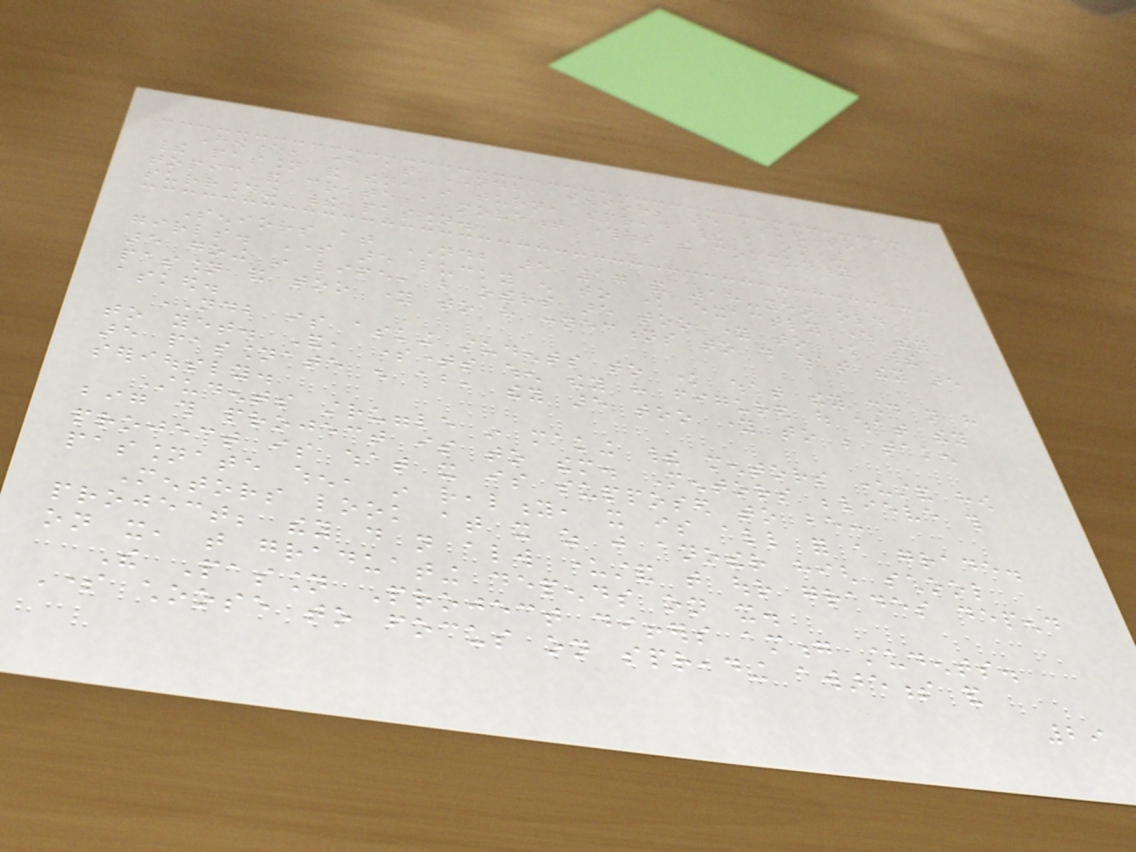However, here at NDB, seniors are asked to know
their passion and then, in turn, spread their knowledge on the
topic and create a movement throughout the community
surrounding their passion.
Seniors at NDB are 17 and 18-year old
girls. Some are lucky enough to know exactly where they
are going in life, but others are too young to know their
passion and too young to have connections to do what they are
asked.
NDB is asking students to know what they should not have
to yet. And, sometimes when they have figured out what they
are passionate enough about, they are too young to be taken
seriously.
Students struggle in making their mentors understand how
big this project is to them. Mentors believe this
project is what it is supposed to be:
passionate when, in reality, it is all for a grade.
Mentors look at it as just another high school
project; they do not always understand that our grades depend
on it, that graduating depends on it.
The Passion Project differs among students.
Some choose to focus on spreading awareness and
29
